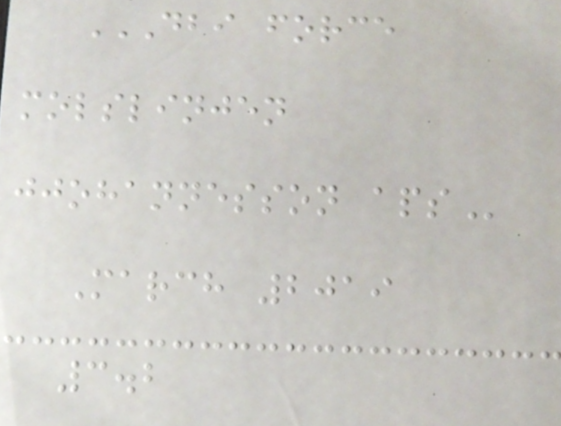DBI FORCE
MOLSLINJEN
JJOHANNESSON APS
March 2019
3.2
